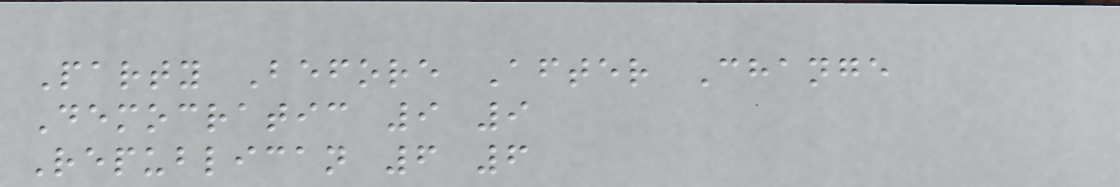Party Before After Change
Democratic 9 9
Republican 6 6
